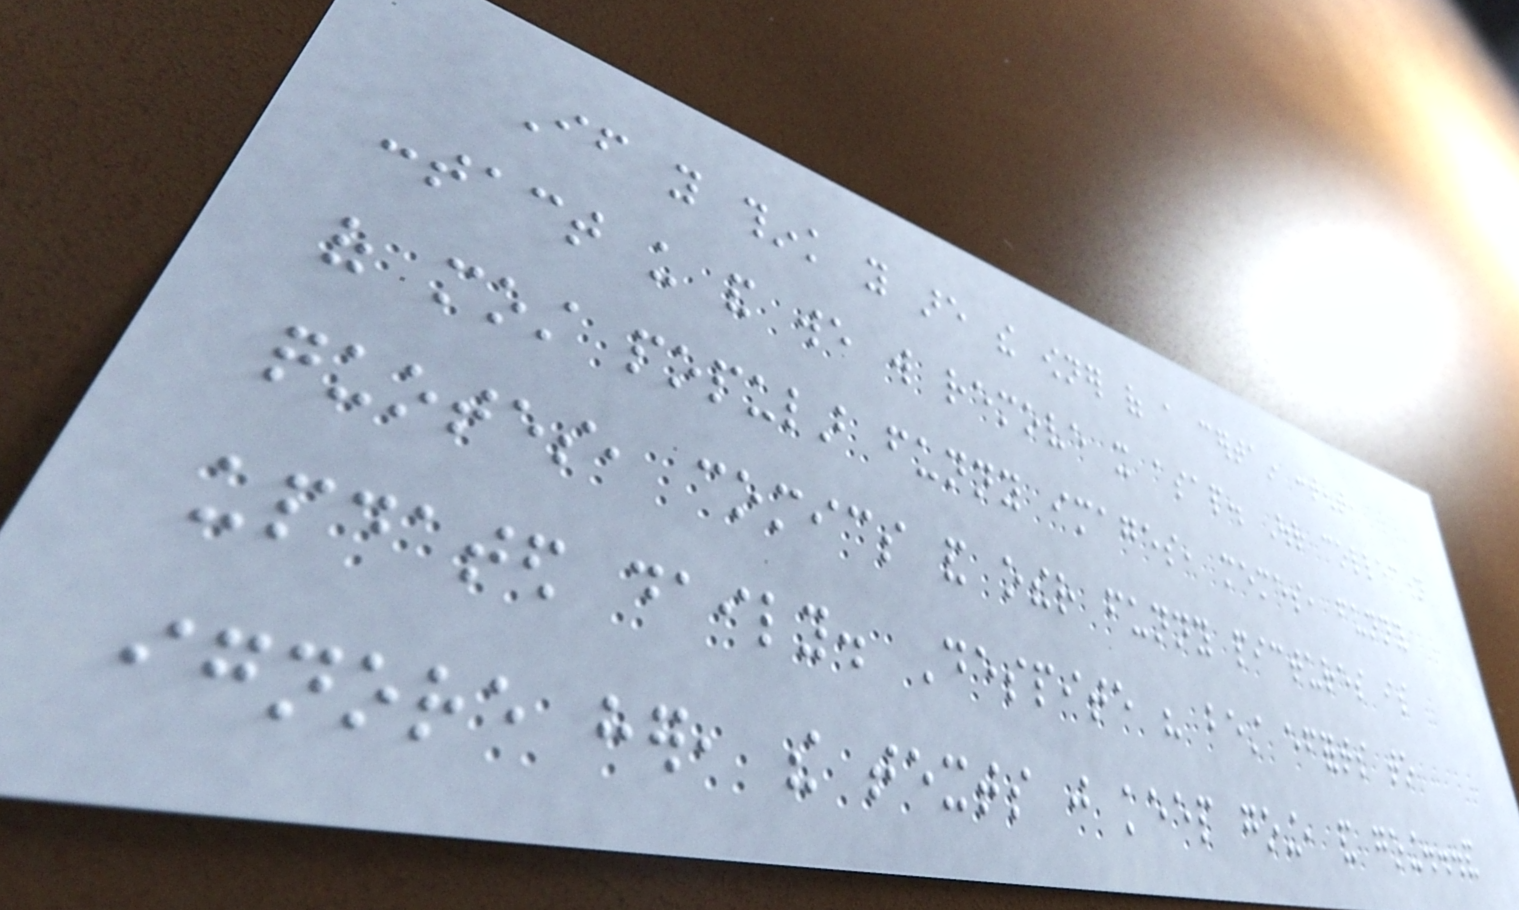If you think you are the owner of a certain content,
contact us and we will remove it asap. Our collection
of most popular funny images, memes, funny
quotes, comics and other funny pictures is
updated daily. Despite his best efforts to
ignore her, the texts just keep going, and going...and
